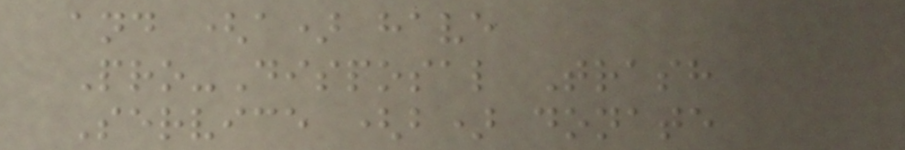and (a) have
Pro-Disposal Trash
Service (b) donate
